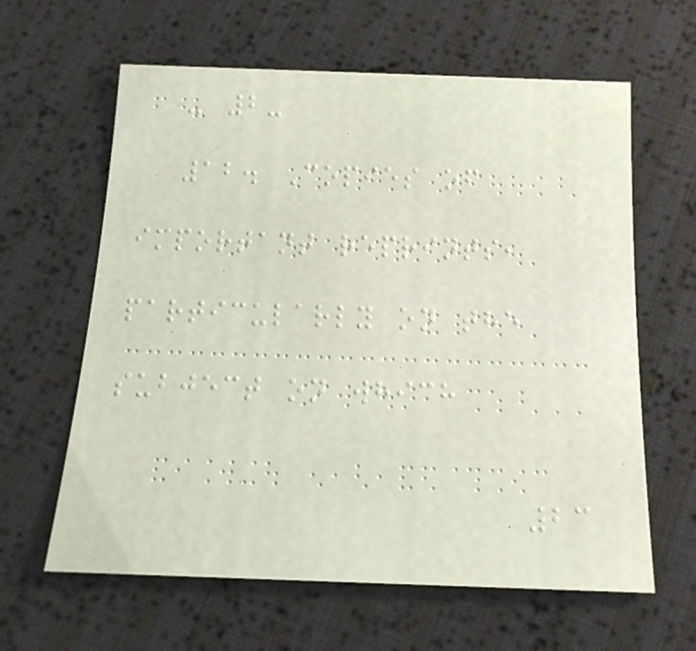- 2-
12. Copies of
important reprints,
particularly on the
subject on which
23
